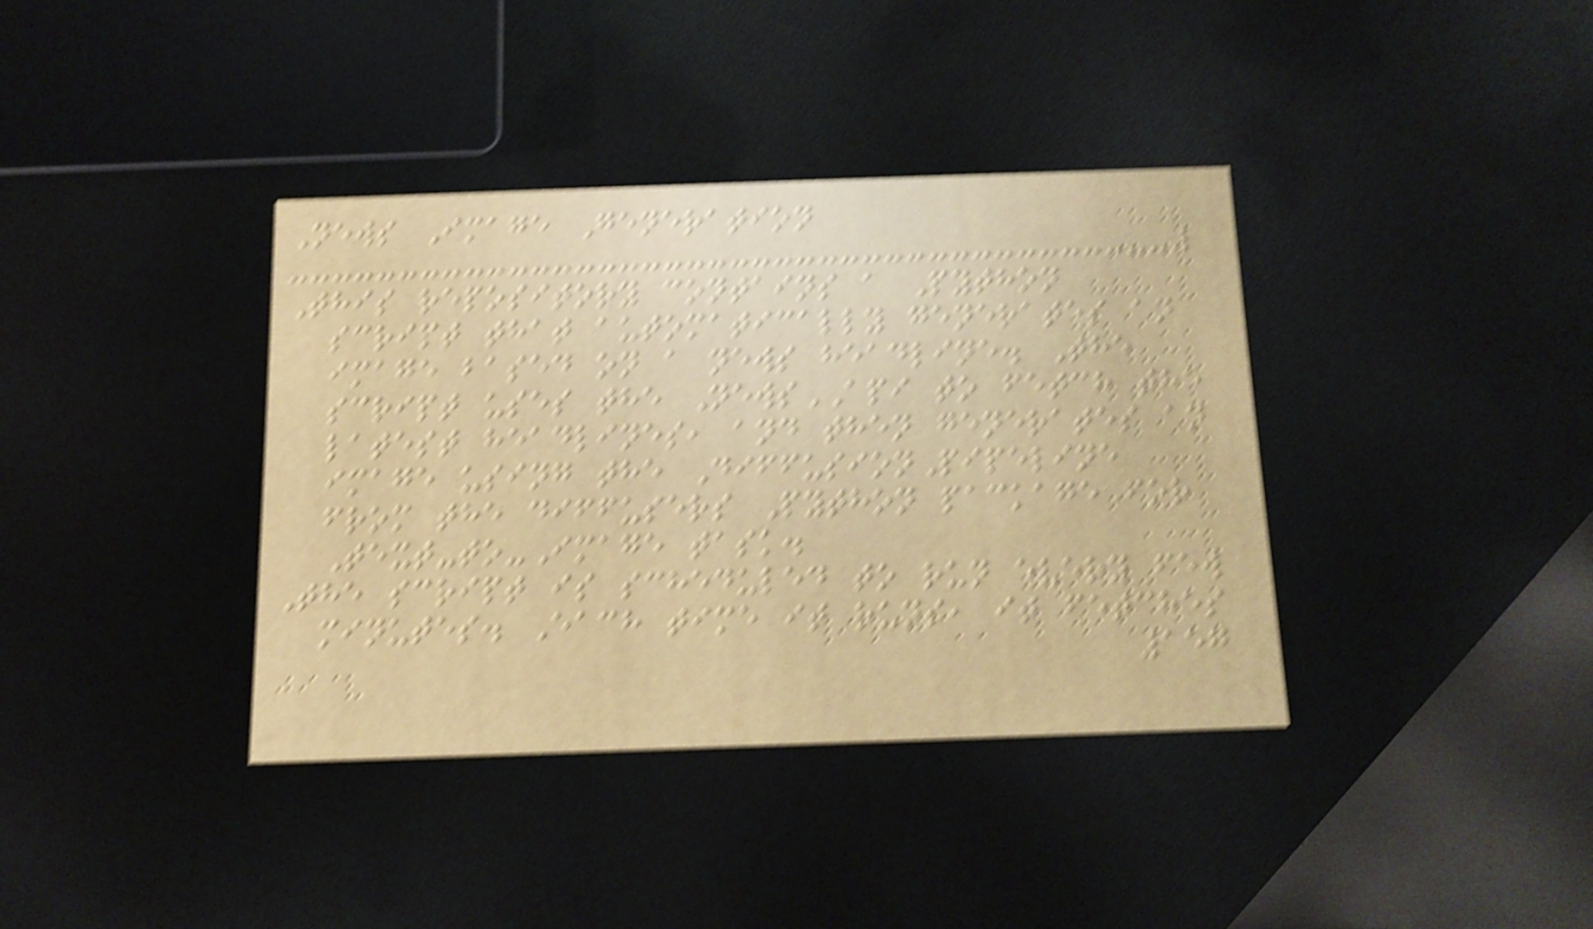News Image Generation
This repository contains a Python
script that automatically generates an
image based on a news headline. The
script uses the NewsAPI to fetch the
latest headlines, and then generates an
image using the DiffusionPipeline
from the diffusers Python package for
Text-to-Image task.
The script is scheduled to run every few
minutes. Each time it runs, it fetches
157
